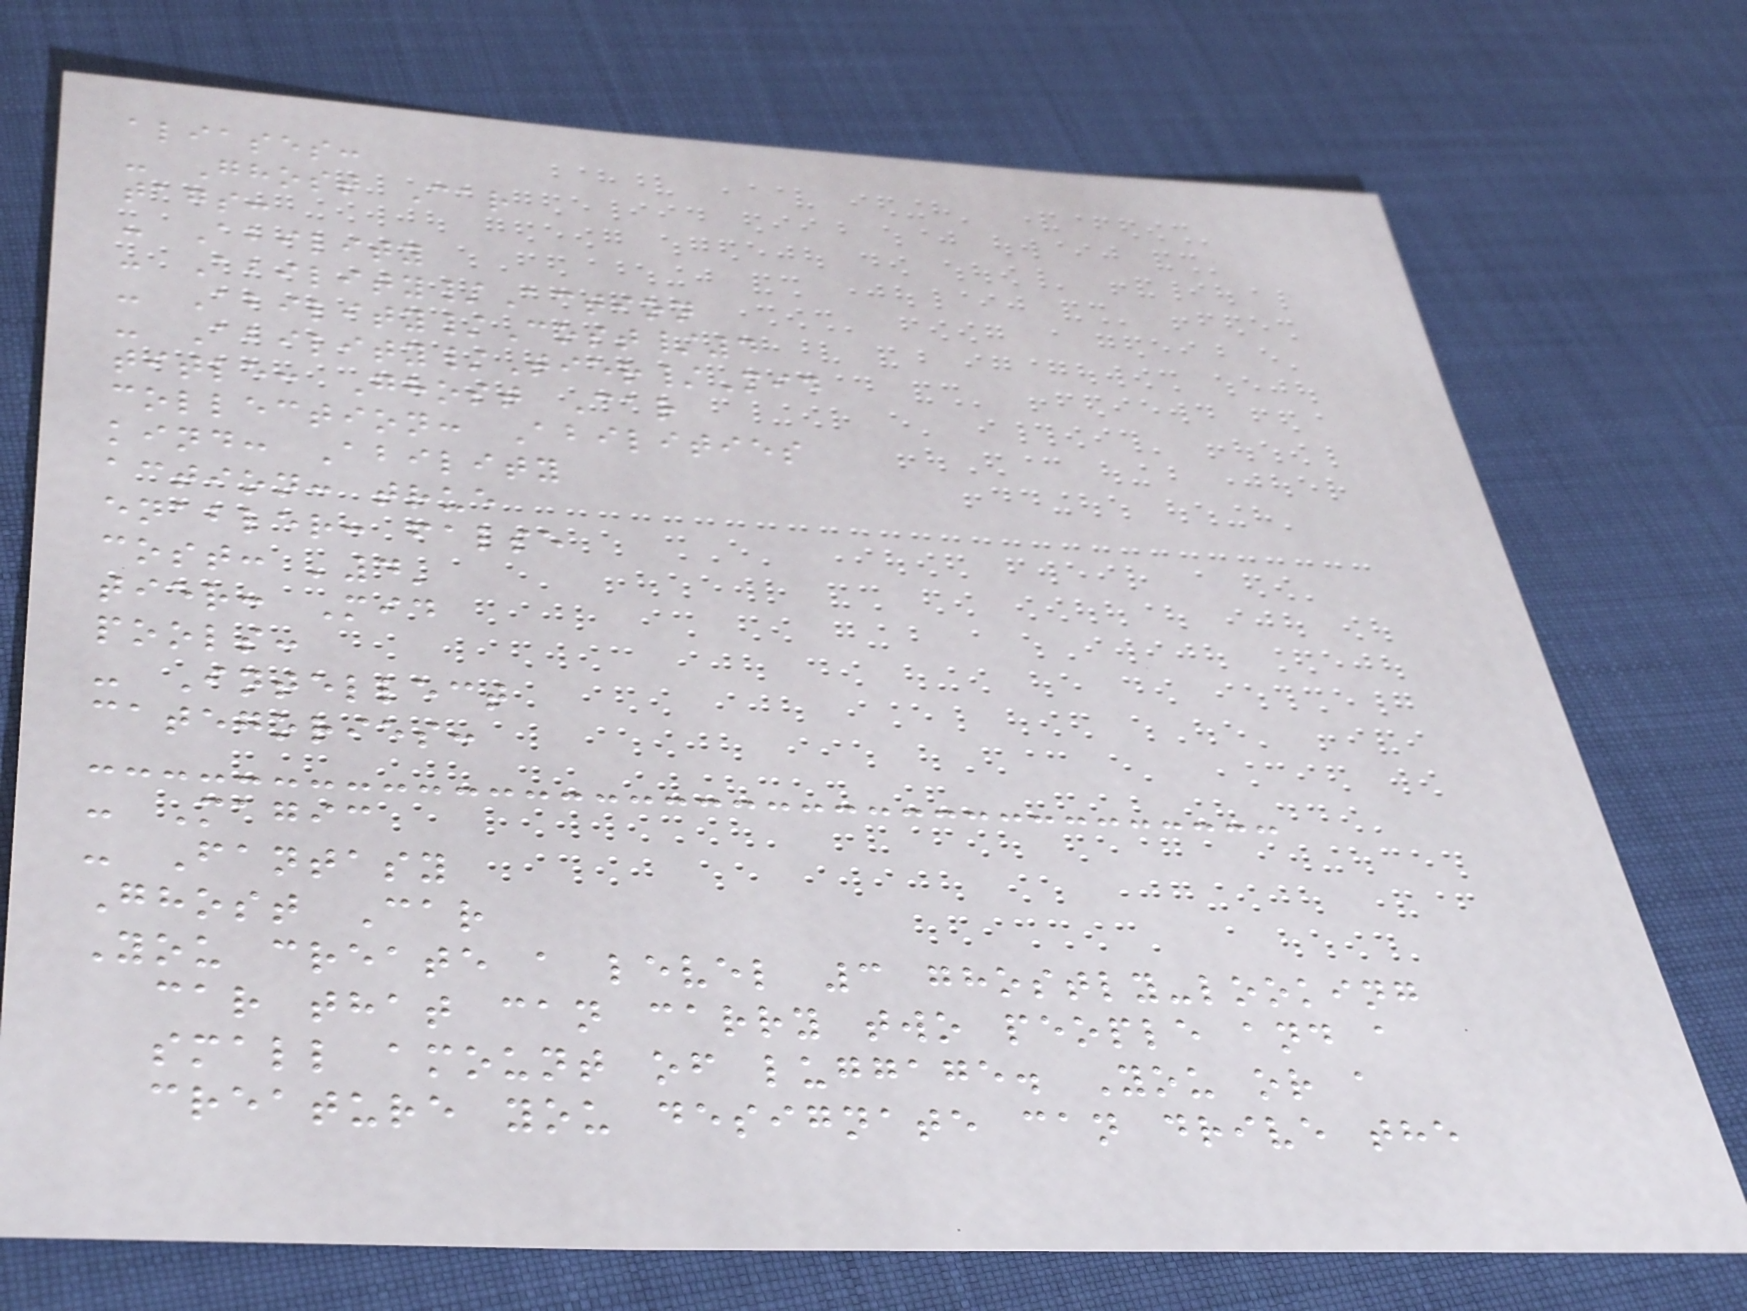aliases:
- Ghost Car
tags:
- Ability
- Ability/Action
- Ability/Cost/4
- Ability/Tier/Mid
title: Ghost Car
collection: Abilities
kind: Ability
action: true
enabler: false
cost: '4'
tier: Mid
pools:
- Intellect
categories:
- Magic
- Fantasy
Ghost Car
You create a level 3 ghostly-looking
car that can carry two people and a
small amount of luggage. You or a
creature you designate can drive the
